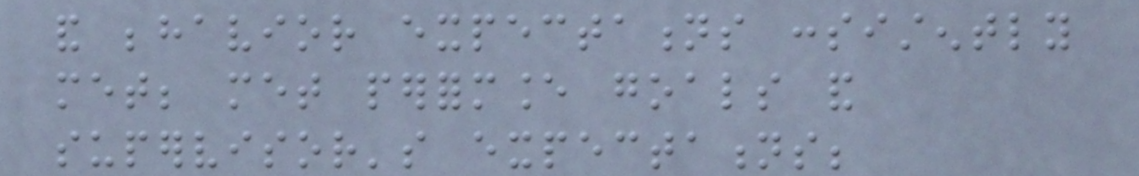and behavior expectations consistently
met; met performance goals and
supervisor's expectations;
